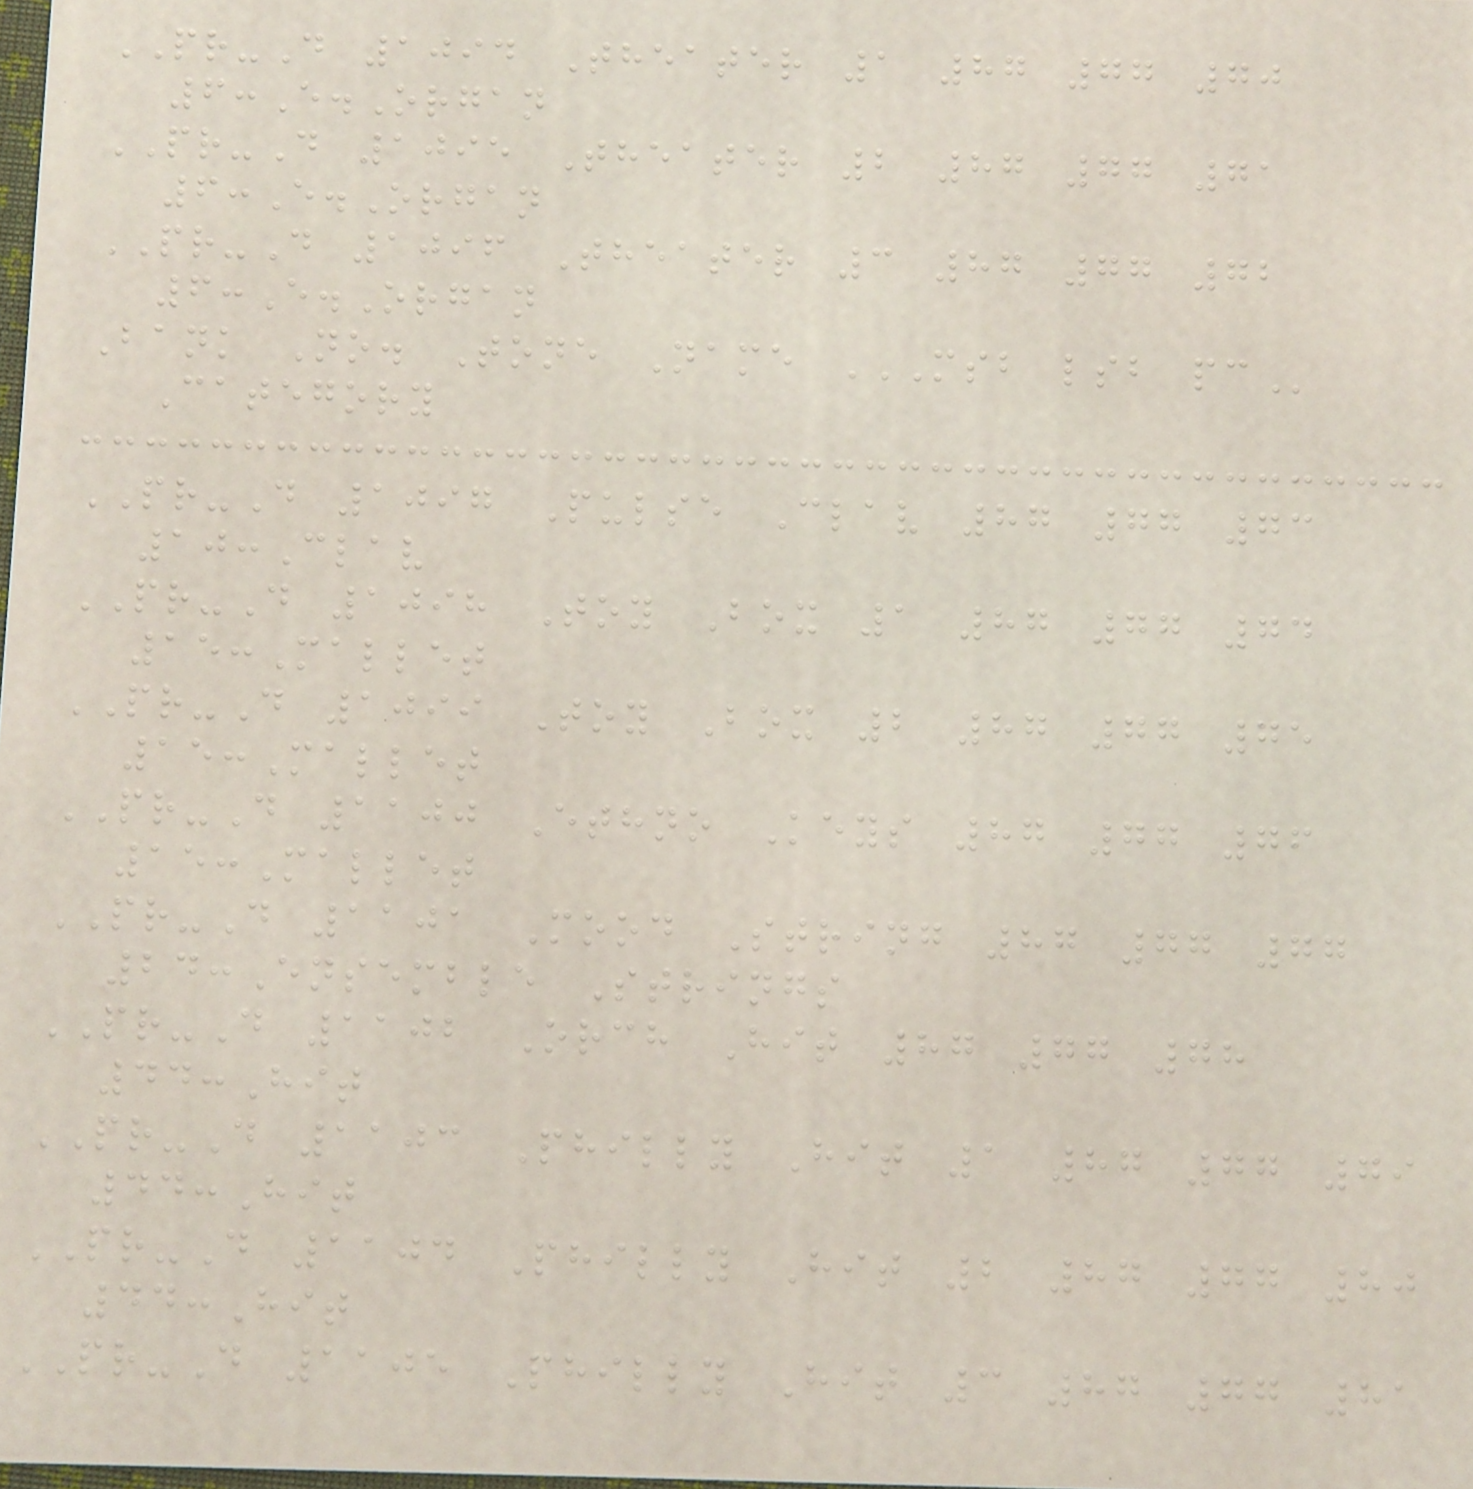PR-D 1094 Theater 1 87 77 70
6:E.Organ
PR-D 1095 Theater 2 87 77 71
6:E.Organ
PR-D 1096 Theater 3 87 77 72
6:E.Organ
Bank No. Tone Name MSB LSB PC
Category
PR-D 1097 Pulse Clav 87 77 73
10:Clav
PR-D 1098 Toy Box 1 87 77 74
15:Mallet
PR-D 1099 Toy Box 2 87 77 75
15:Mallet
PR-D 1100 Ethno Keys 87 77 76
15:Mallet
PR-D 1101 Mood String 87 77 77
24:Ensemble Strings
PR-D 1102 Orch Hit 87 77 78
44:Hit
PR-D 1103 Philly Hit 1 87 77 79
44:Hit
PR-D 1104 Philly Hit 2 87 77 80
44:Hit
PR-D 1105 Philly Hit 3 87 77 81
